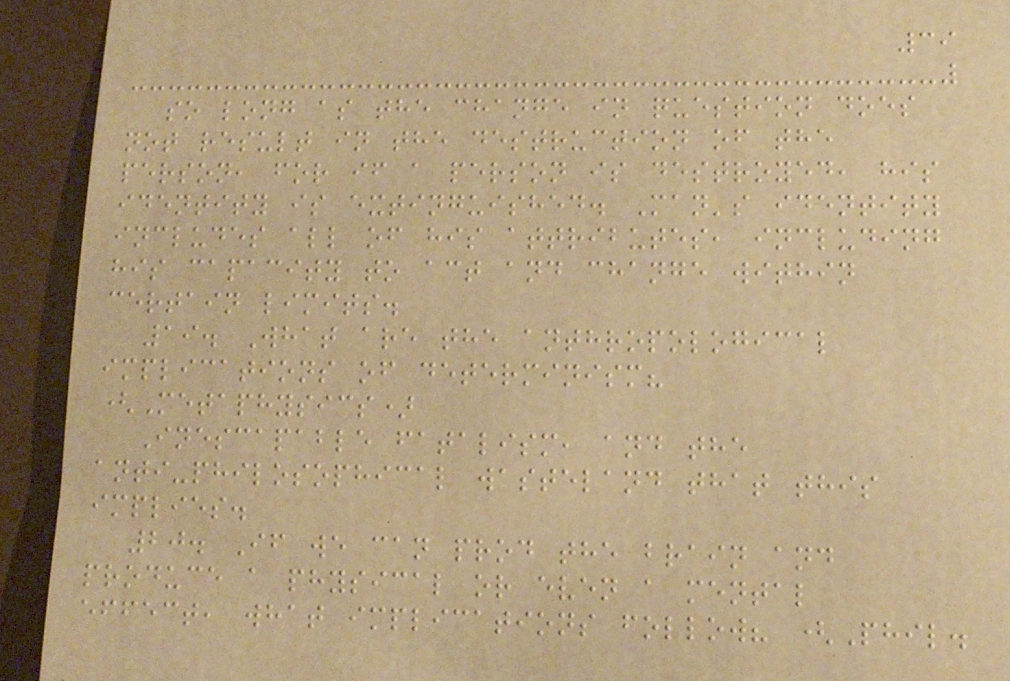39
so long as the change in question does
not result in the destruction of the
person, for if a person is destroyed, his
identity is extinguished. Man's identity
includes all of his attributes, including
his capacity to act and change within
certain limits.
19. What are the anthropological
implications of determinism?
(Metaphysics)
Inescapable fatalism, and the
anti-philosophical wasteland that this
implies.
20. If we can prod the brain and
produce a physical or even a mental
effect, what implications follow? (Phil.
